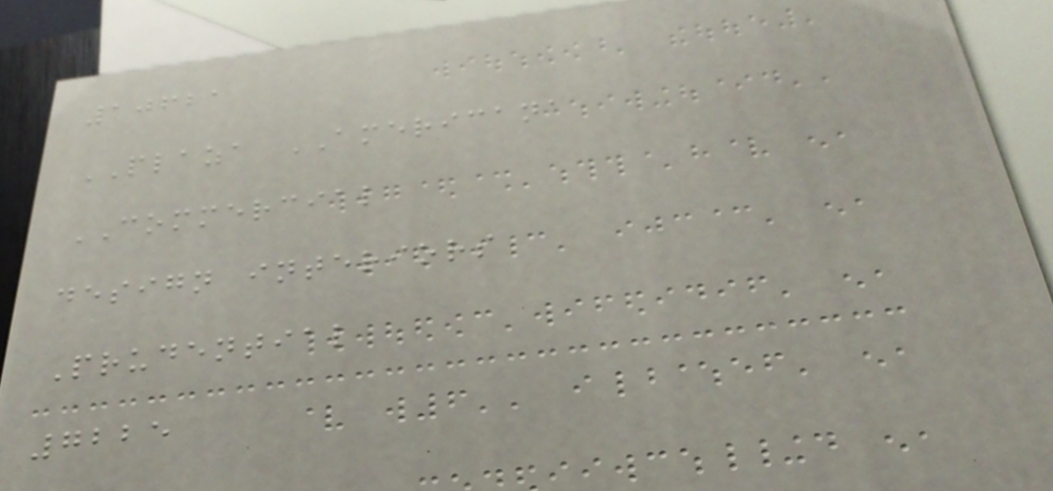10621
PLAZA AMERICANA
COMMERCIAL
design interiors
Prudential
7225
